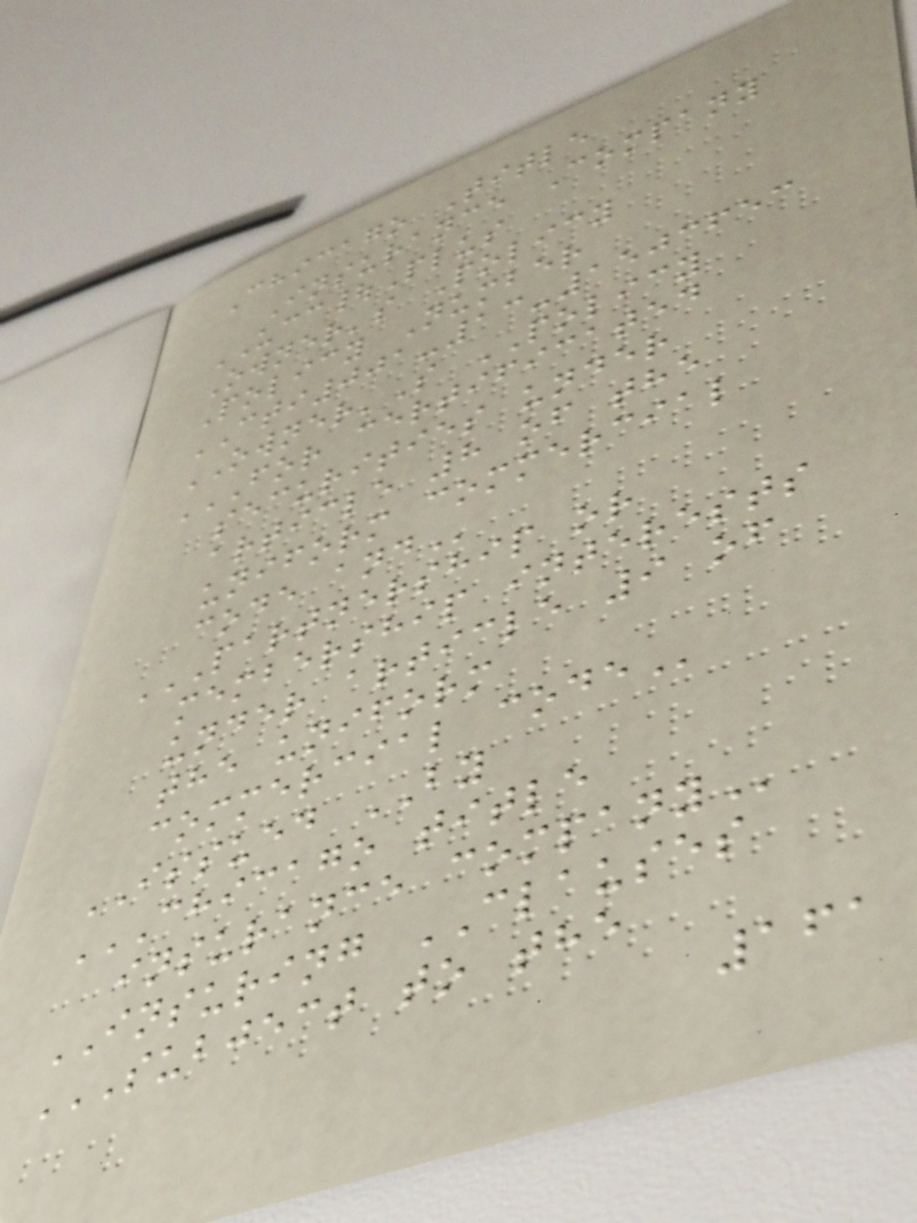Chicago Title
Insurance Company
UCC|Plus
Owner's Policy
Policy Number
CTI001-13-1503653
OWNER'S POLICY
FOR CERTIFICATED
SECURITIES UNDER
ARTICLE 8 OF THE
UNIFORM COMMERCIAL
CODE AND
PARTNERSHIP OR
MEMBERSHIP INTERESTS
UNDER ARTICLE 9 OF
THE UNIFORM
COMMERCIAL CODE
ISSUED BY
CHICAGO TITLE
INSURANCE COMPANY
INSURING CLAUSES
SUBJECT TO THE
161
